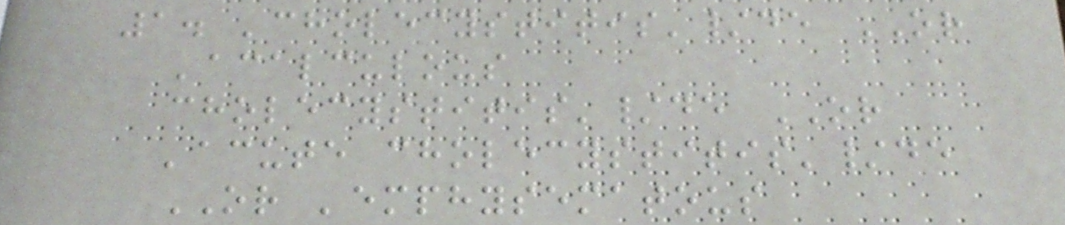1. 'cholecystitis'/de OR
'acalculous
cholecystitis'/de OR
'acute cholecystitis'/de
OR 'emphysematous
